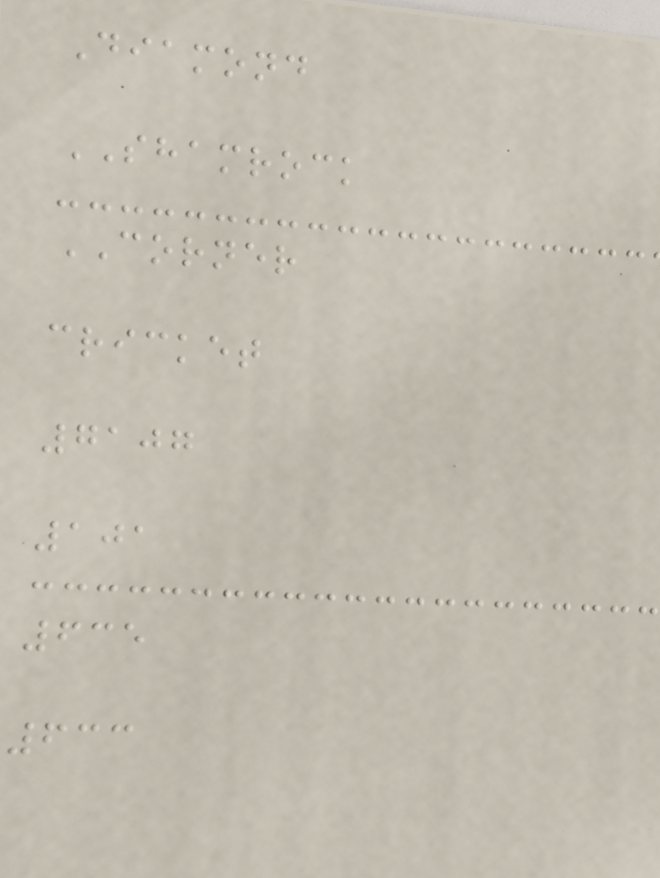Diamond
SHAMROCK
CORNER
cricket
7107
101
635
633
